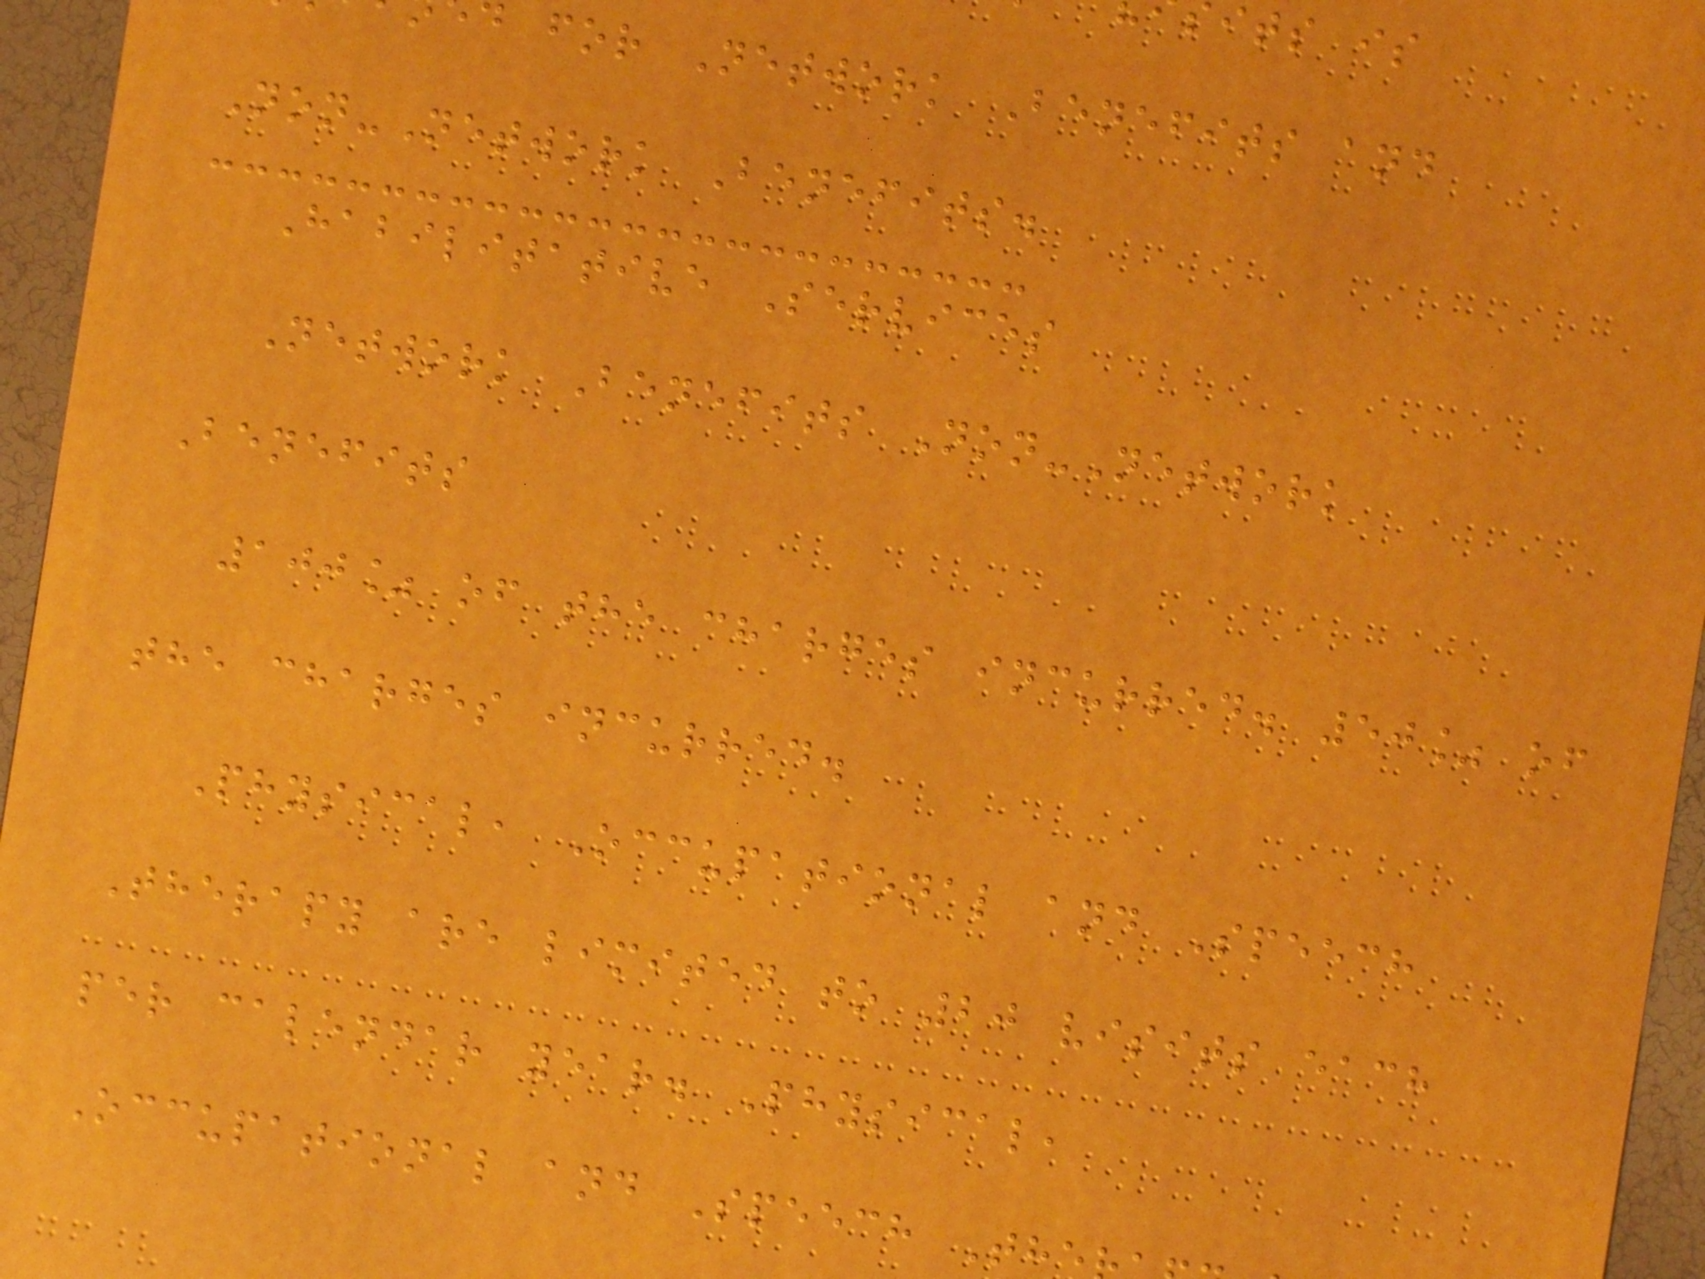d for Network Benefits and
Non-Network Benefits.
Habilitative Services
Network Benefits Non-Network
Benefits
100% of the charges incurred. 50% of
the charges incurred.
Physical, Occupational and Speech
Therapy are limited to 20 visits each
per calendar year. Physical,
Occupational and Speech Th
